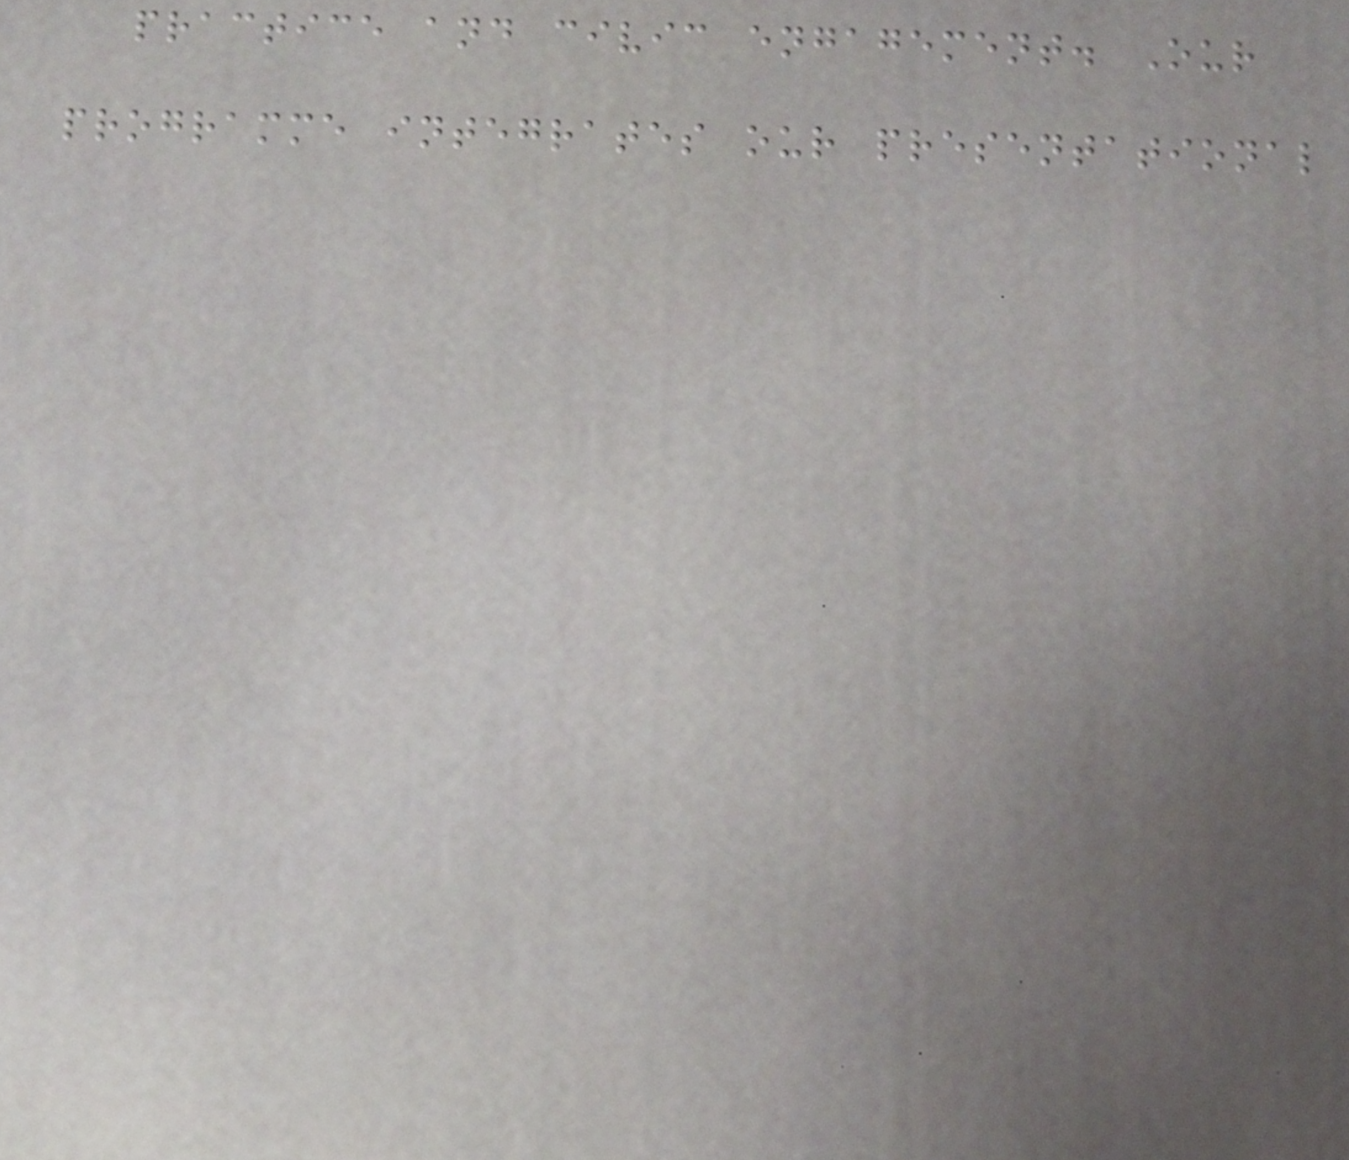practice and civic engagement. Our
programme integrates our presentational
